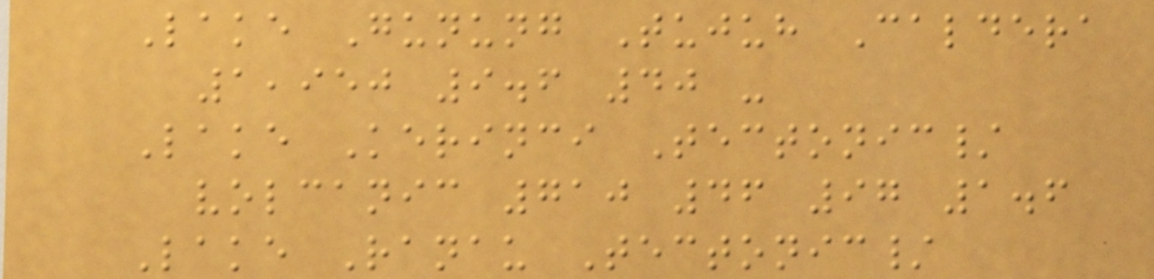Lake Gunung Tujuh Caldera
1,950 9.6 40 -
Lake Kerinci Tectonic/
volcanic 710 46 97 1.6
Lake Ranau Tectonic/
